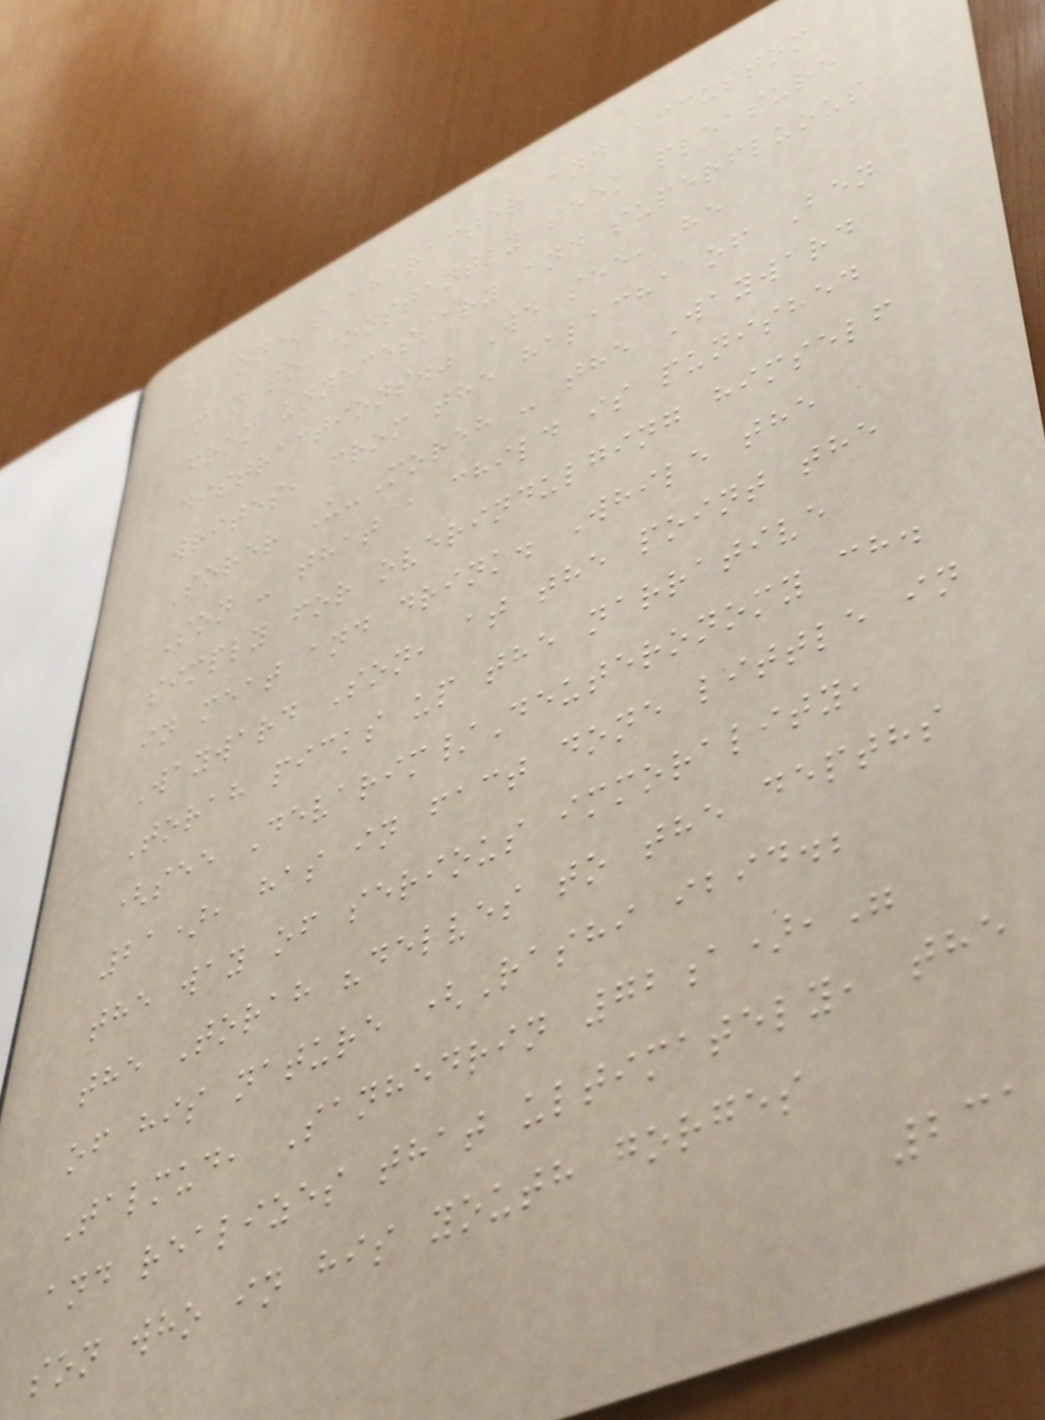one's character and accustom
man to constantly seek pleasure
from unnecessary and superfluous
distractions." We see, he
writes, from the halacha of Ben
Sorer U-Moreh - the Wayward
Son - that a child is punished
simply for overindulging himself
in meat and drink. While the
Wayward Son, at the point the
Torah picks up the narrative
(see Devarim/Deuteronomy ch.
21), has in fact done little in
the way of serious immorality,
the Torah "delves to the depths
of his nature (Rashi ibid.;
Talmud, Sanhedrin 72a),"
and realizes that ultimately, the
son who in his youth gorges
231
